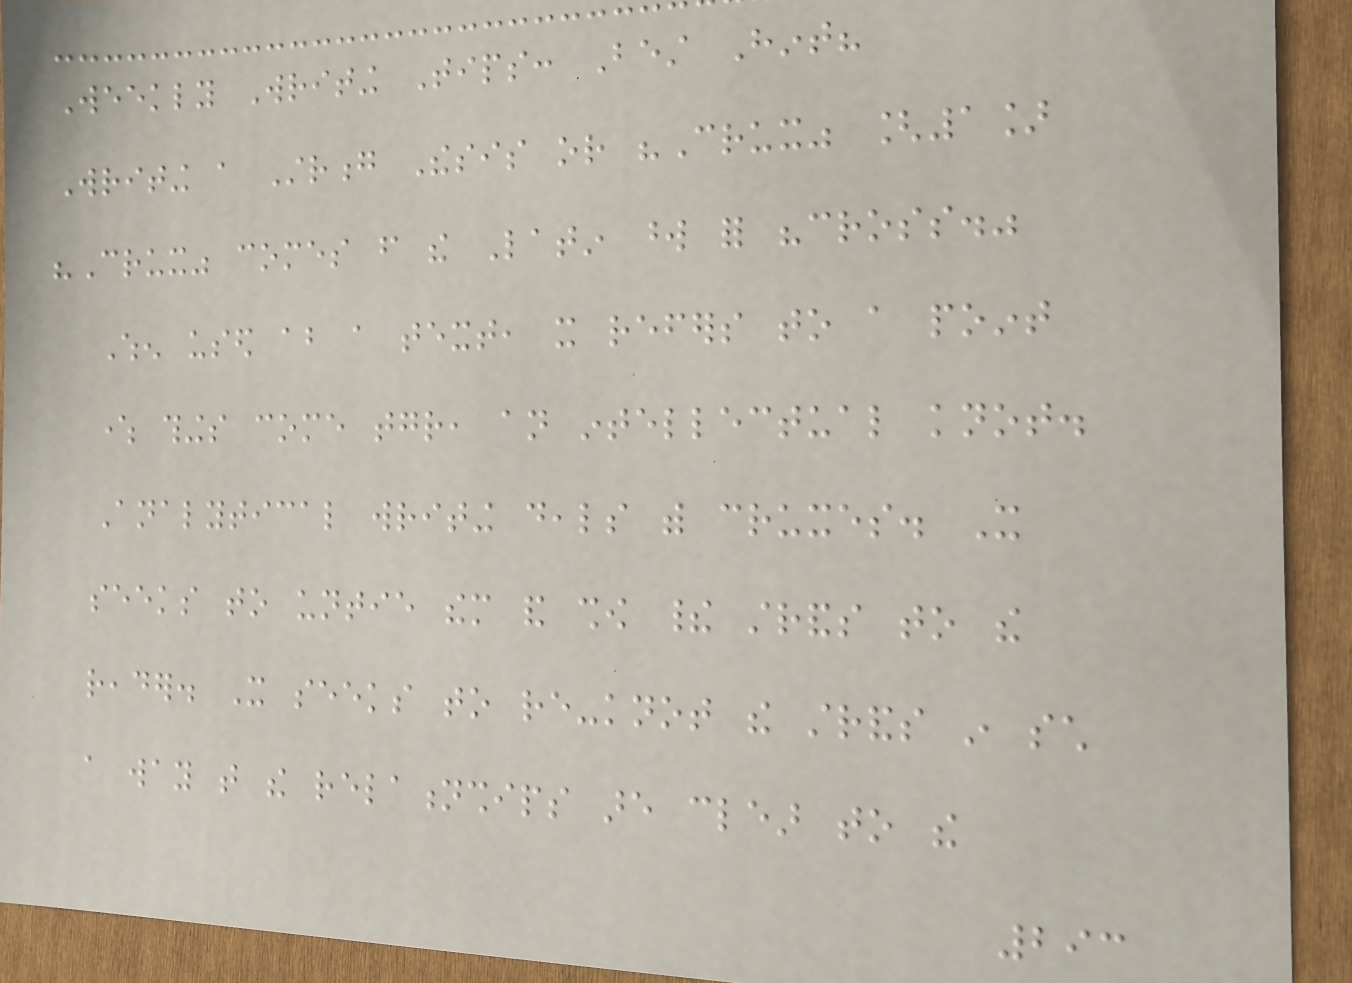Weekly Writing Tips: Best Hint?
Writing a Strong Thesis or "Crux" [1]
"Crux" comes from the Latin word for "cross."
When used about a text, it refers to a point
where things come together, an intellectual knot.
Analytical writing deals with cruxes. It
seeks to untie them and show their strands to the
reader. It seeks to re-knot the strands in such
a way that the relationships are clear to the
293
